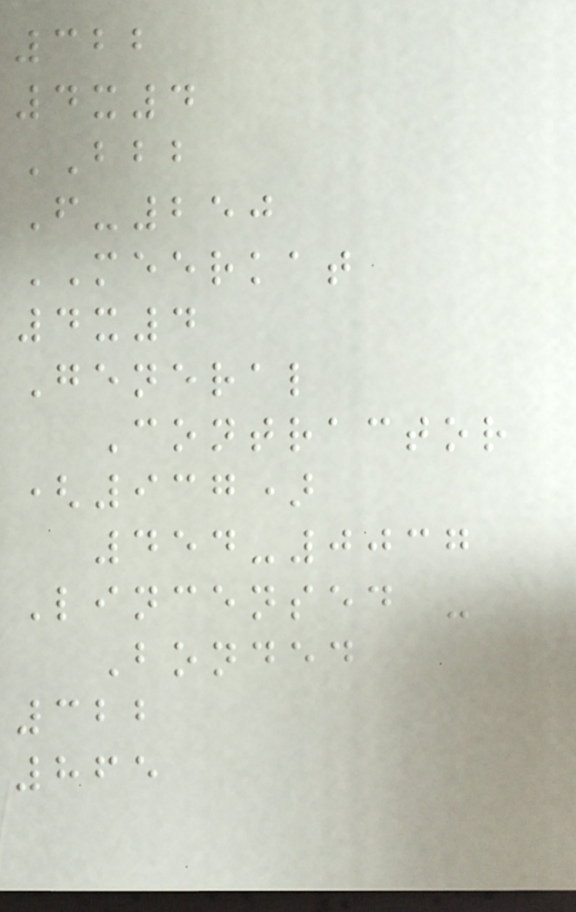322
4x4
BBB
F-250
MEERKAT
4x4
General
Contractor
(937)
454-0037
Lincensed -
Bonded
322
865
